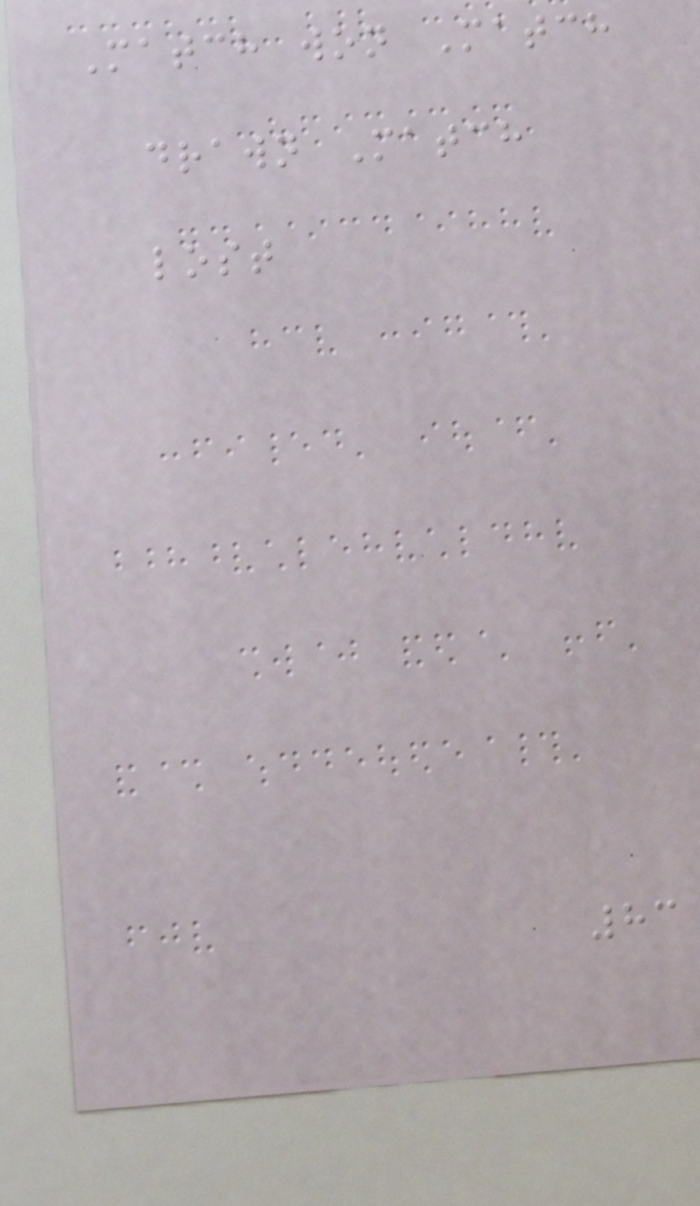Match won Match
drawn Match
lost
83
